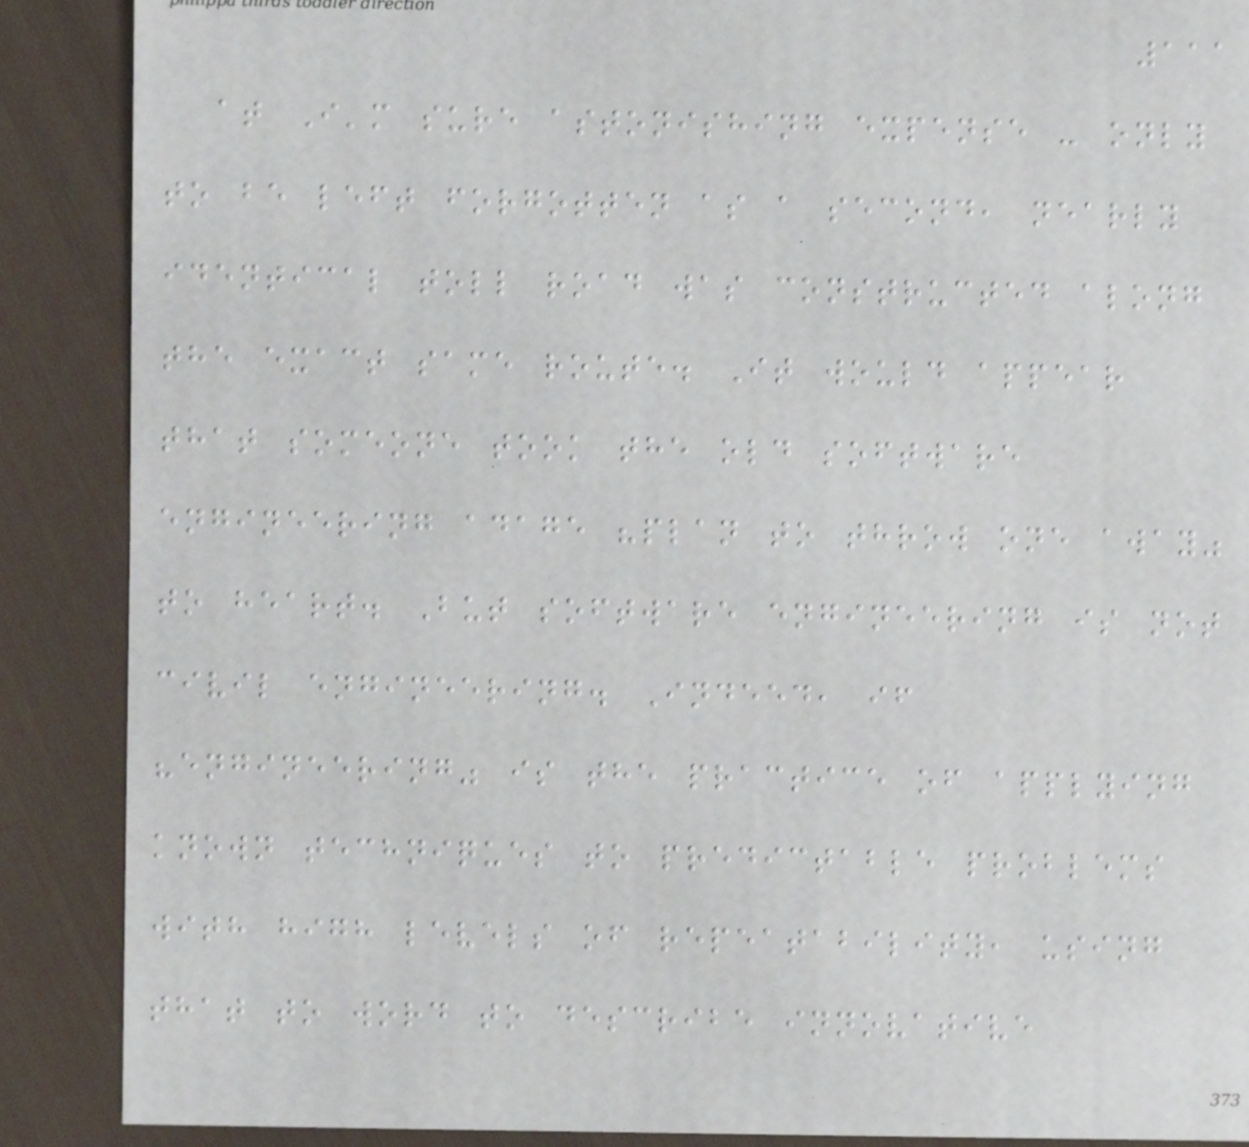111
at I'm sure astonishing expense - only
to be left forgotten as a second, nearly
identical toll road was constructed along
the exact same route. It would appear
that someone took the old software
engineering adage "plan to throw one away"
to heart. But software engineering is not
civil engineering. Indeed, if
"engineering" is the practice of applying
known techniques to predictable problems
with high levels of repeatability, using
that to word to describe innovative
